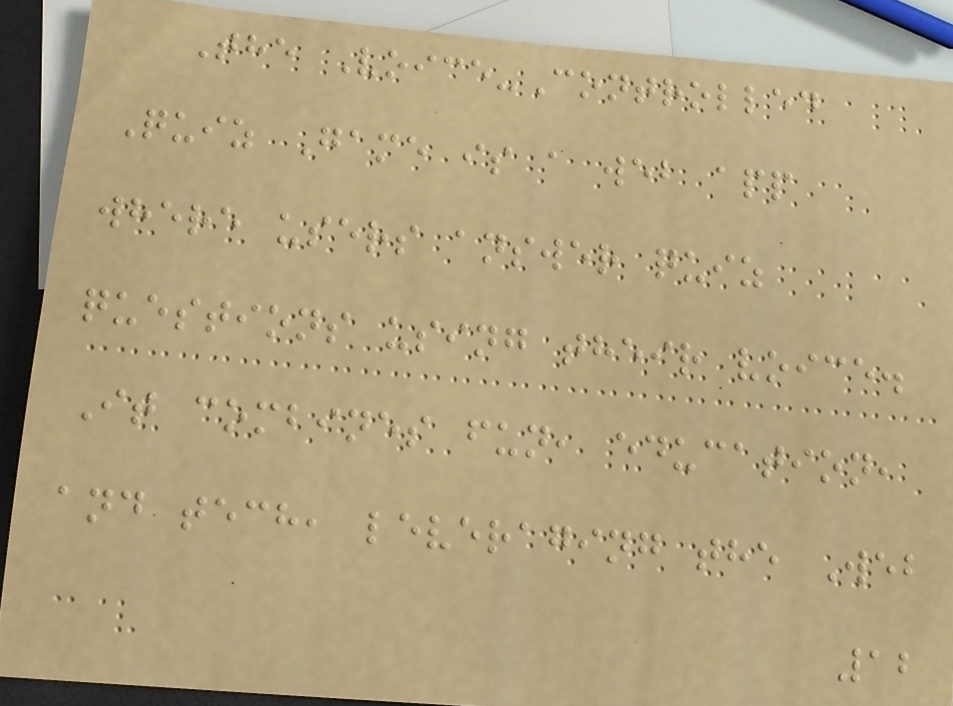The Voice-Controlled
Quiz Game is a web app
where users answer quiz
questions using their voice.
It combines fun, education,
and tech, leveraging the Web
12
